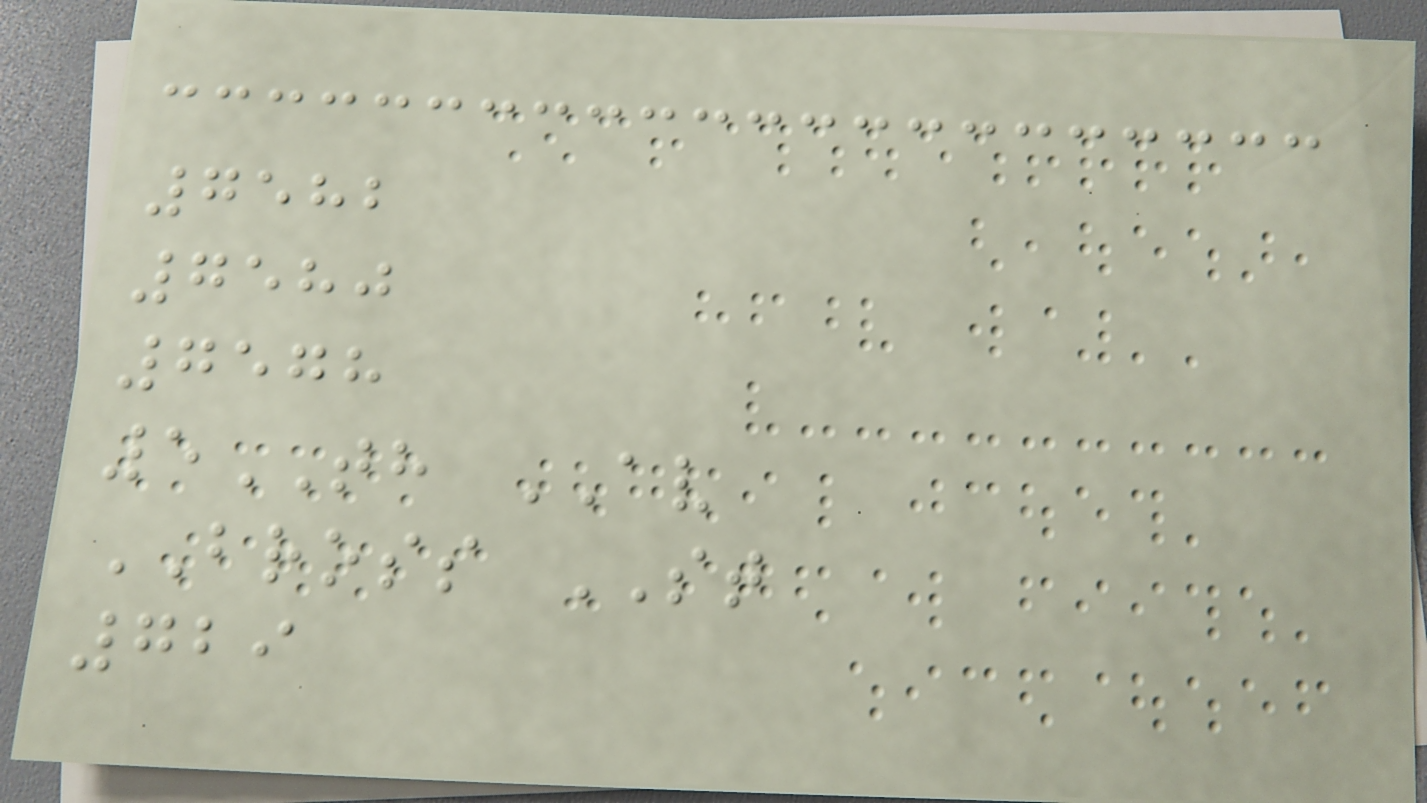7582
7580
7578
5TH AV
BROSS ST
729
